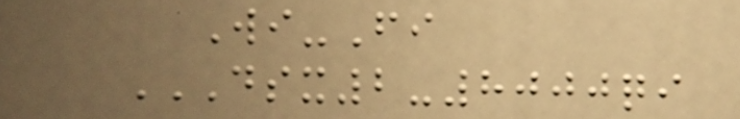Wi-Fi
DSX2-8000QI
